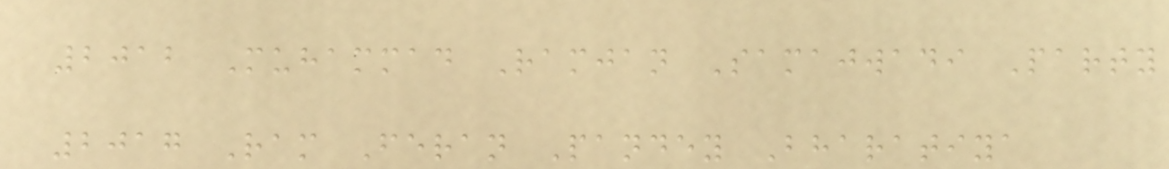2012 Muhammad Ramjan Samajwadi Party
2017 Ram Feran Pandey Bharatiya
